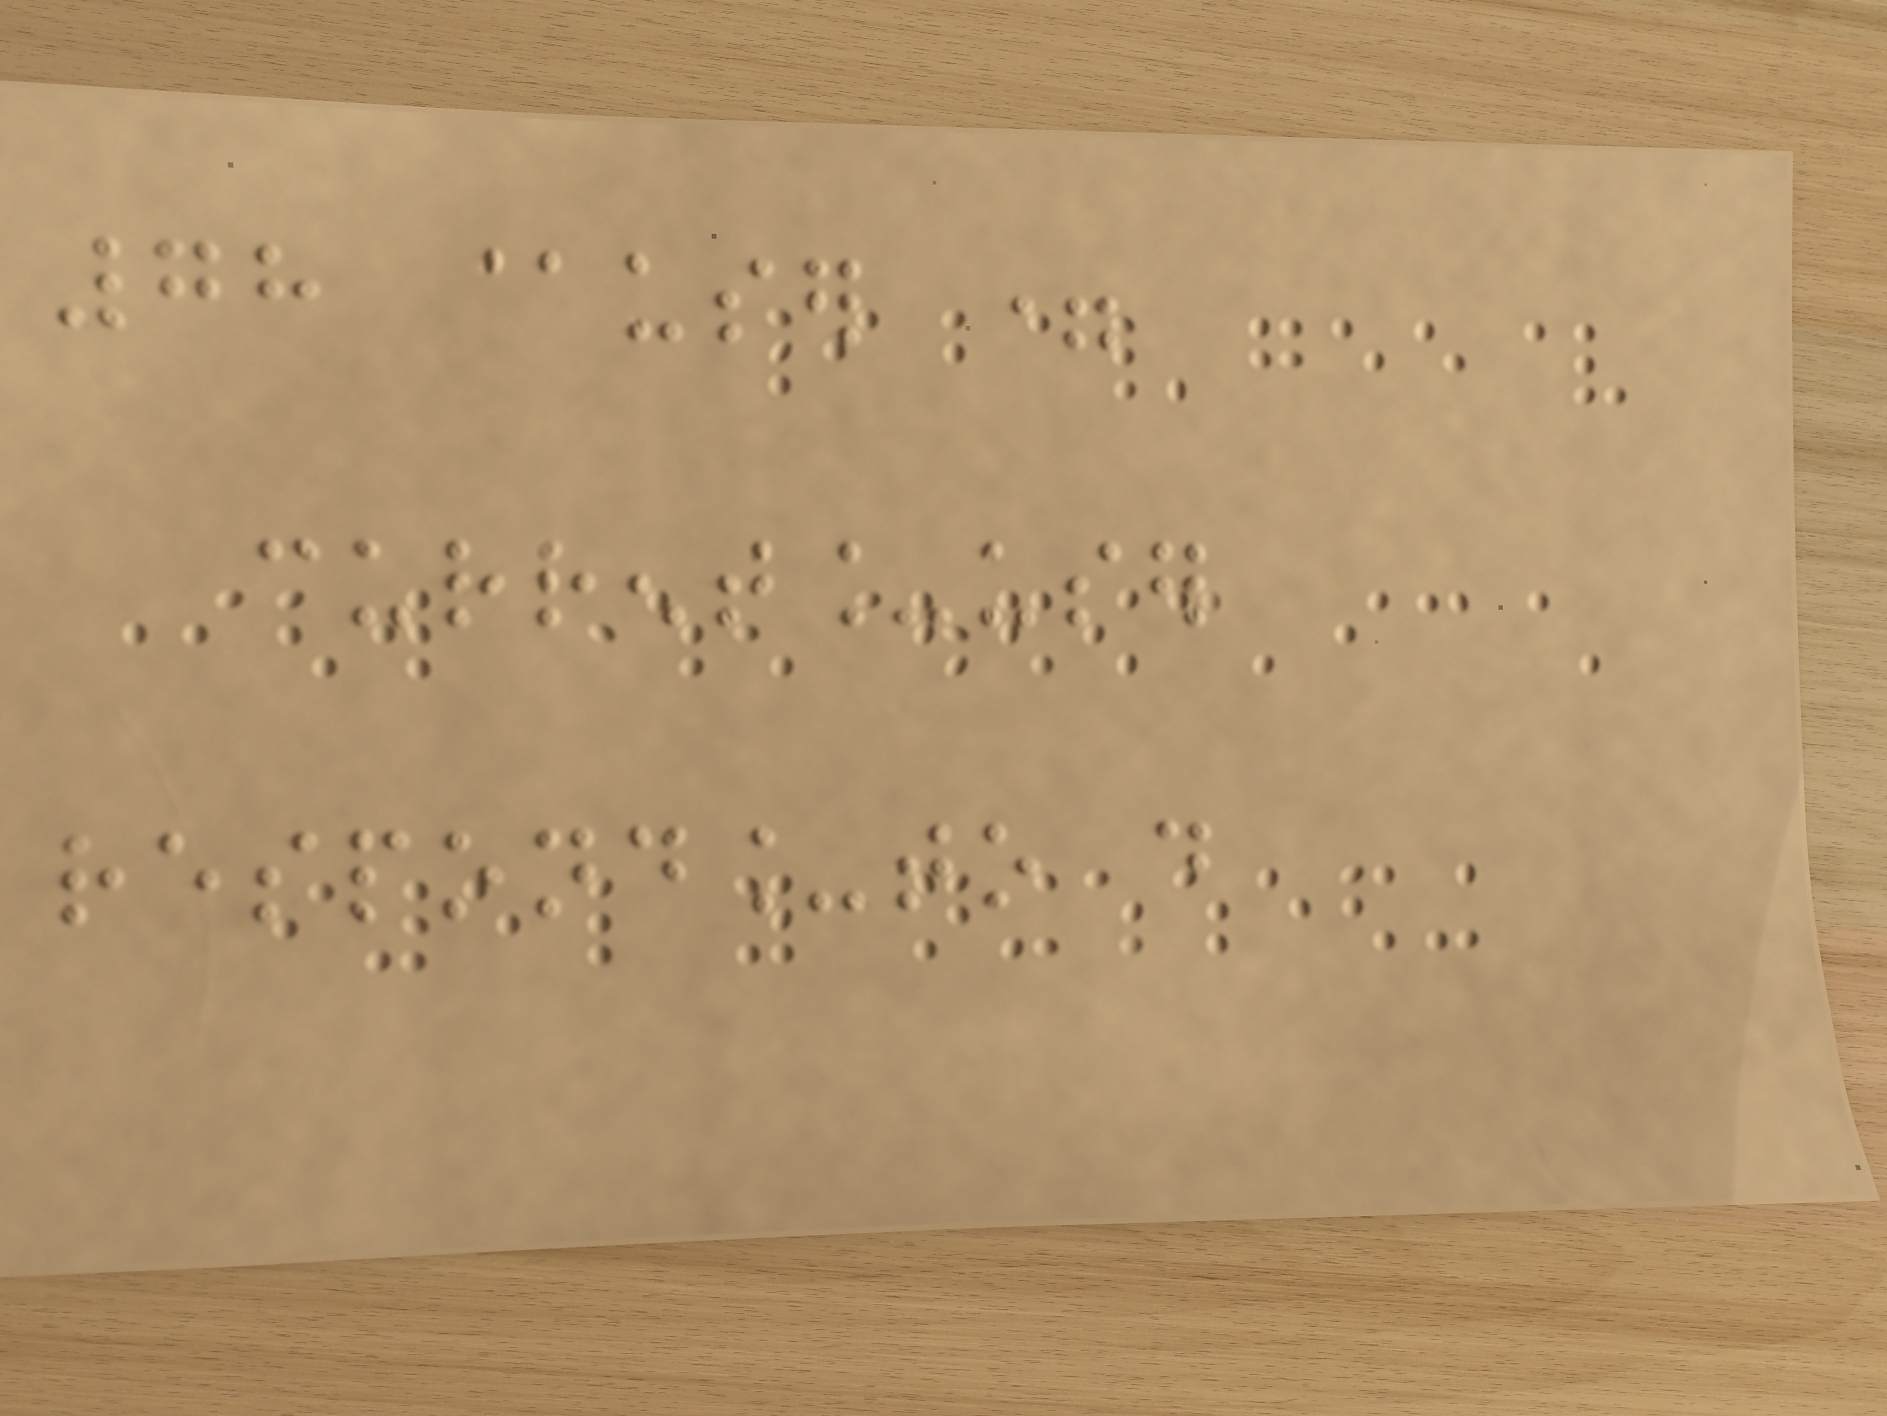78 @user =
current_user
respond_to do
